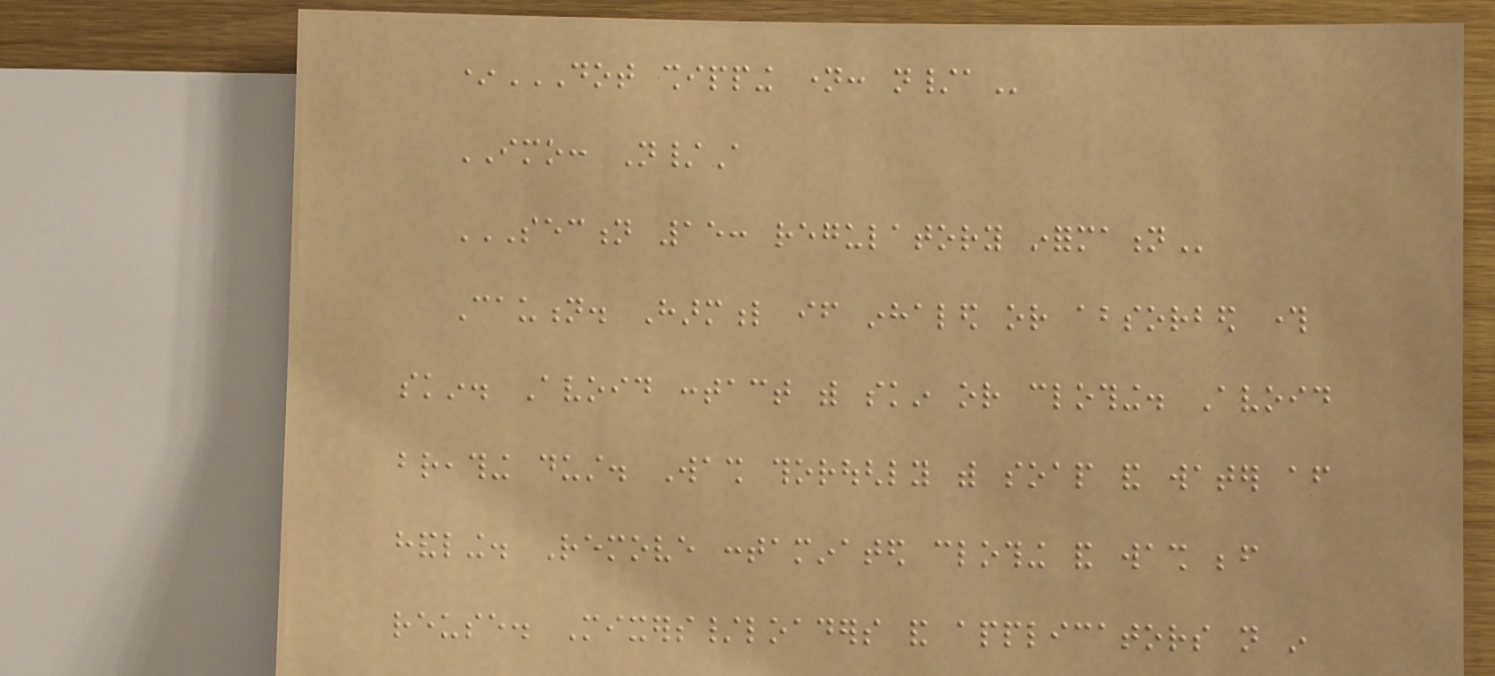*DOT SHIPPING NAME: N/A
IMO: N/A
SECTION 15: REGULATORY INFORMATION
Caution. Harmful if inhaled or absorbed through
skin. Avoid contact with skin or clothing. Avoid
breathing dust. Wash thoroughly with soap and water after
handling. Remove contaminated clothing and wash before
reuse. Mixers/loaders and applicators not in
